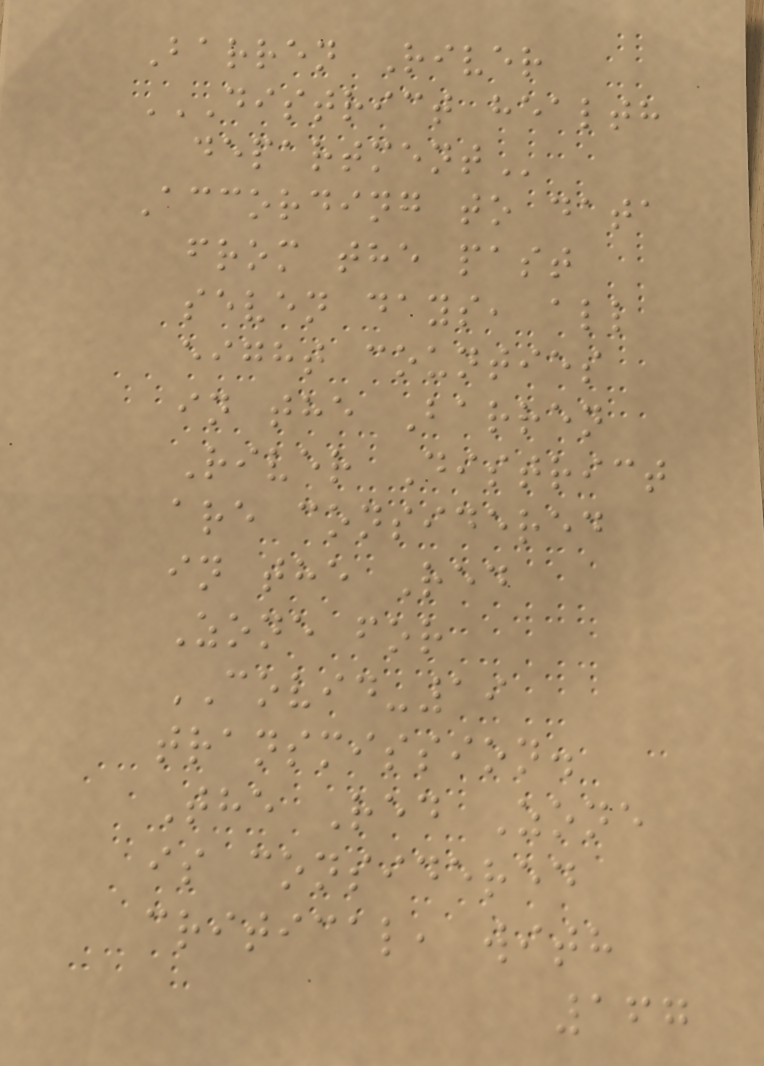Barren River
DISTRICT HEALTH
DEPARTMENT
According to data
from the past
seven days, all
eight counties
in the Barren
River District
are considered
in the Red
Zone for
COVID-19
transmission.
The Red Zone
is considered
critical, with
167
